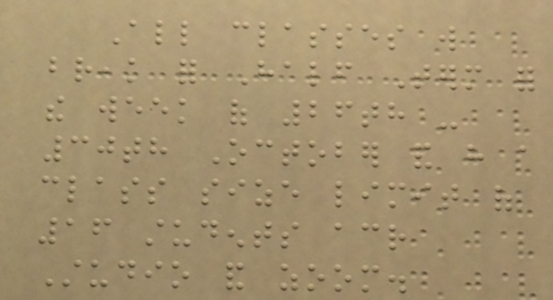All classes will
break for Half Term for
the week of 26th -
30th October and have a
class size limit of
16 students across
Studio and zoom.
